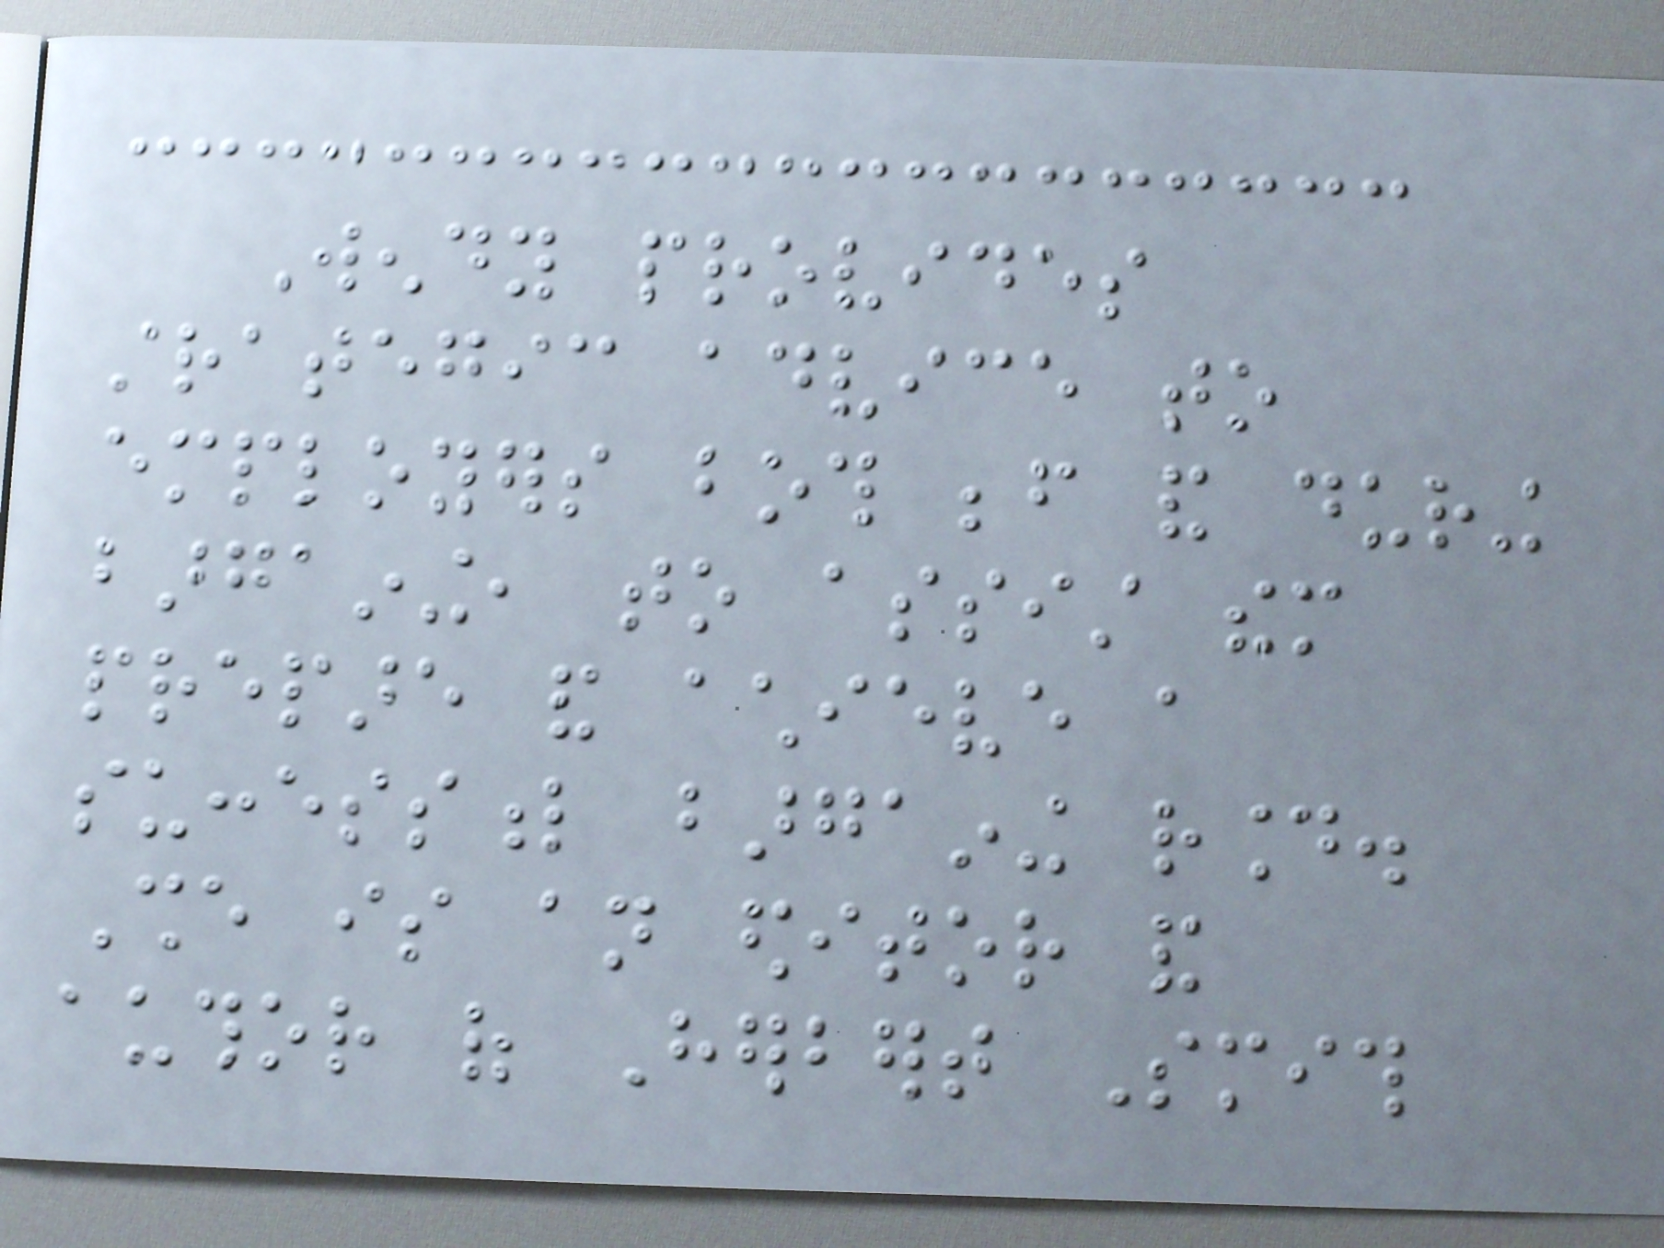Wendy provides
strategic advice to
employers both before and during
bargaining, to assist them
prepare and achieve a
successful bargaining round.
She is an editor and
author of Herbert Smith
